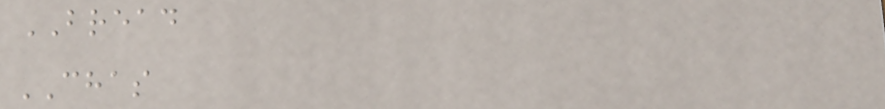BREAD
CHAS
